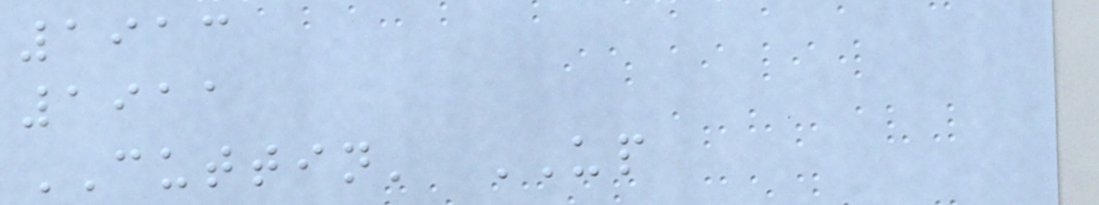1913
1911
CUTTIN' UP
